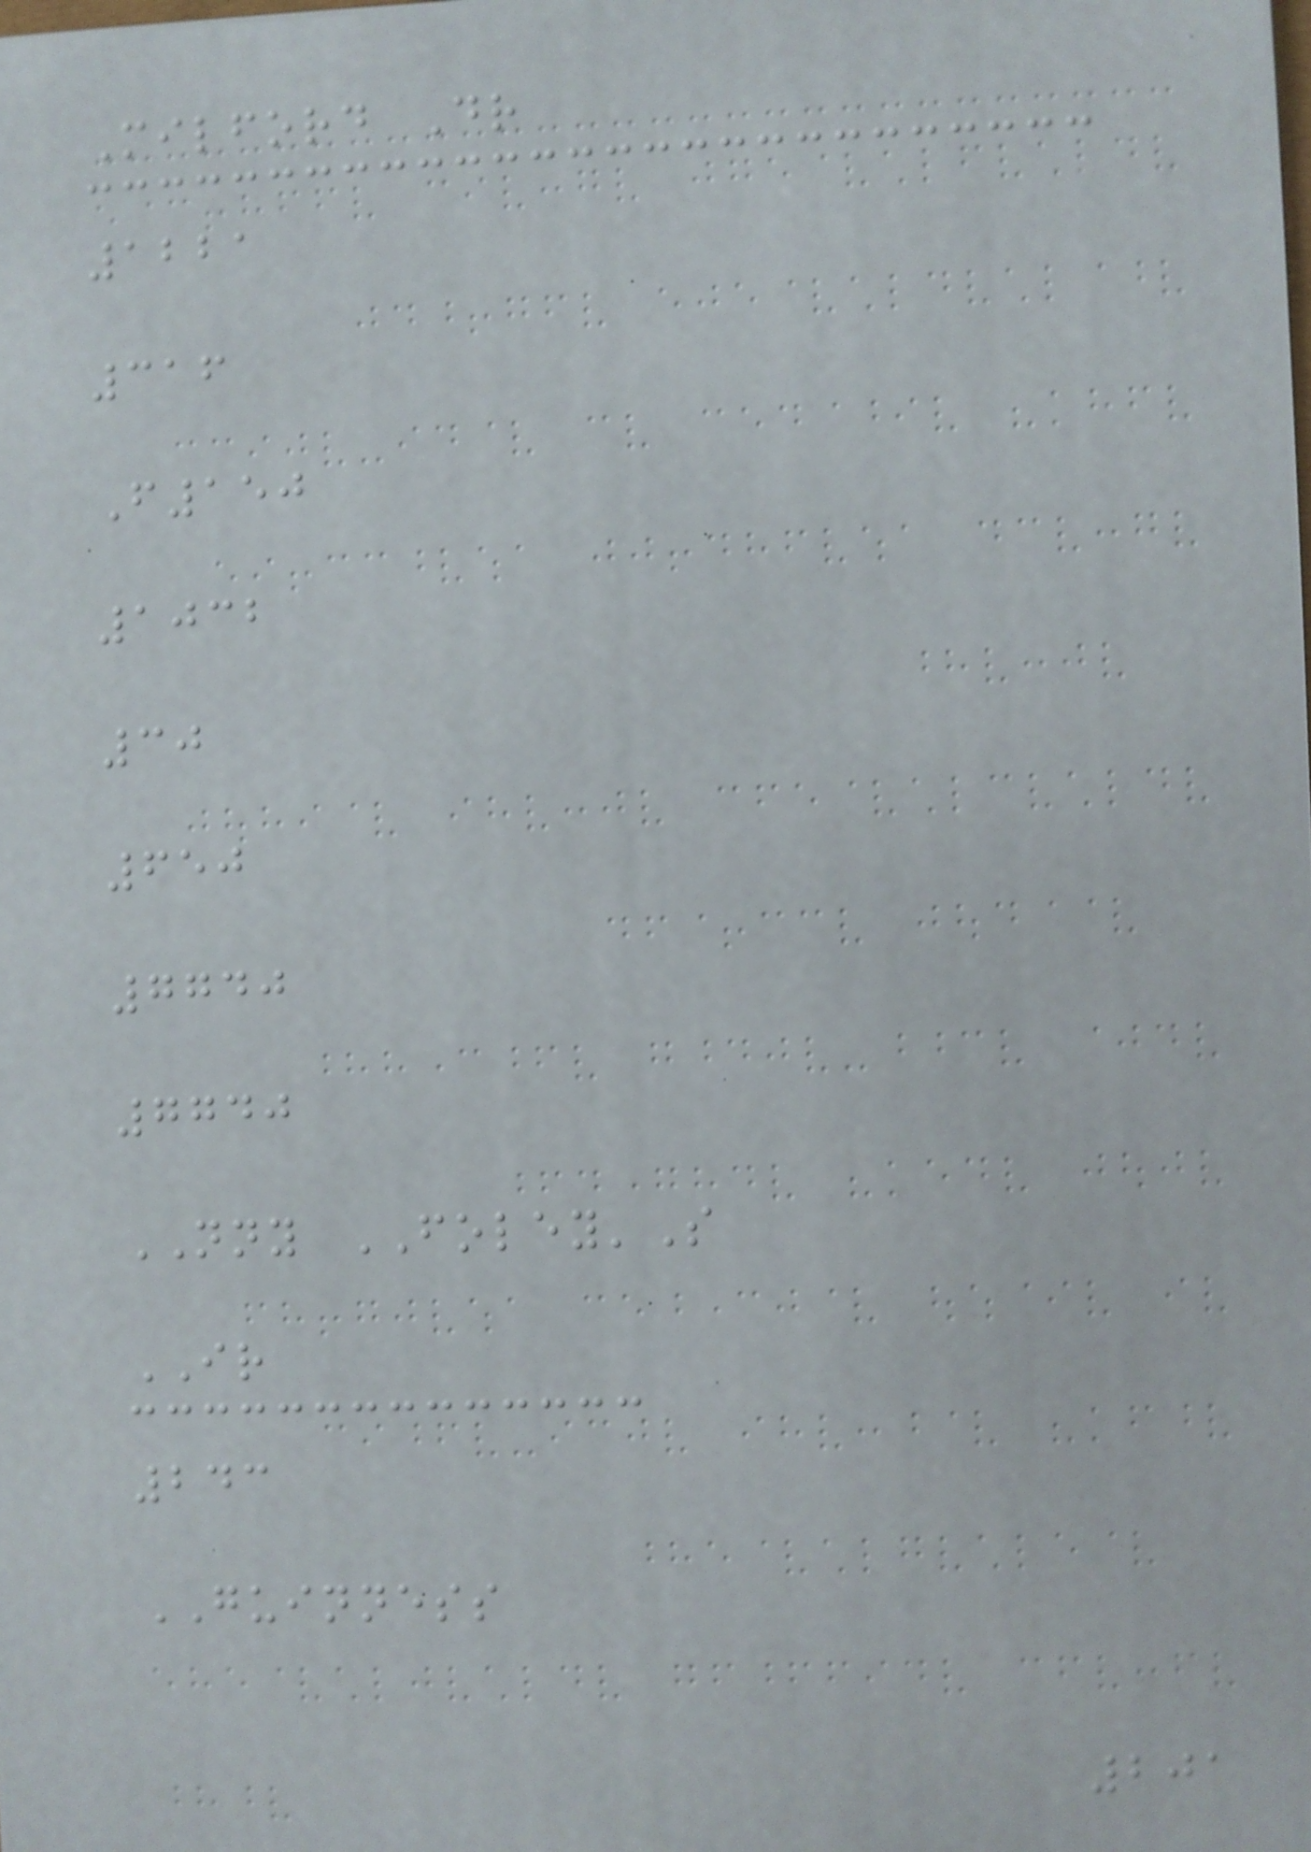Milford Dr
1221
316
F150
1032
30
650
7740
7740
NNY FOLEY'S
IR
243
GUINNESS
201
